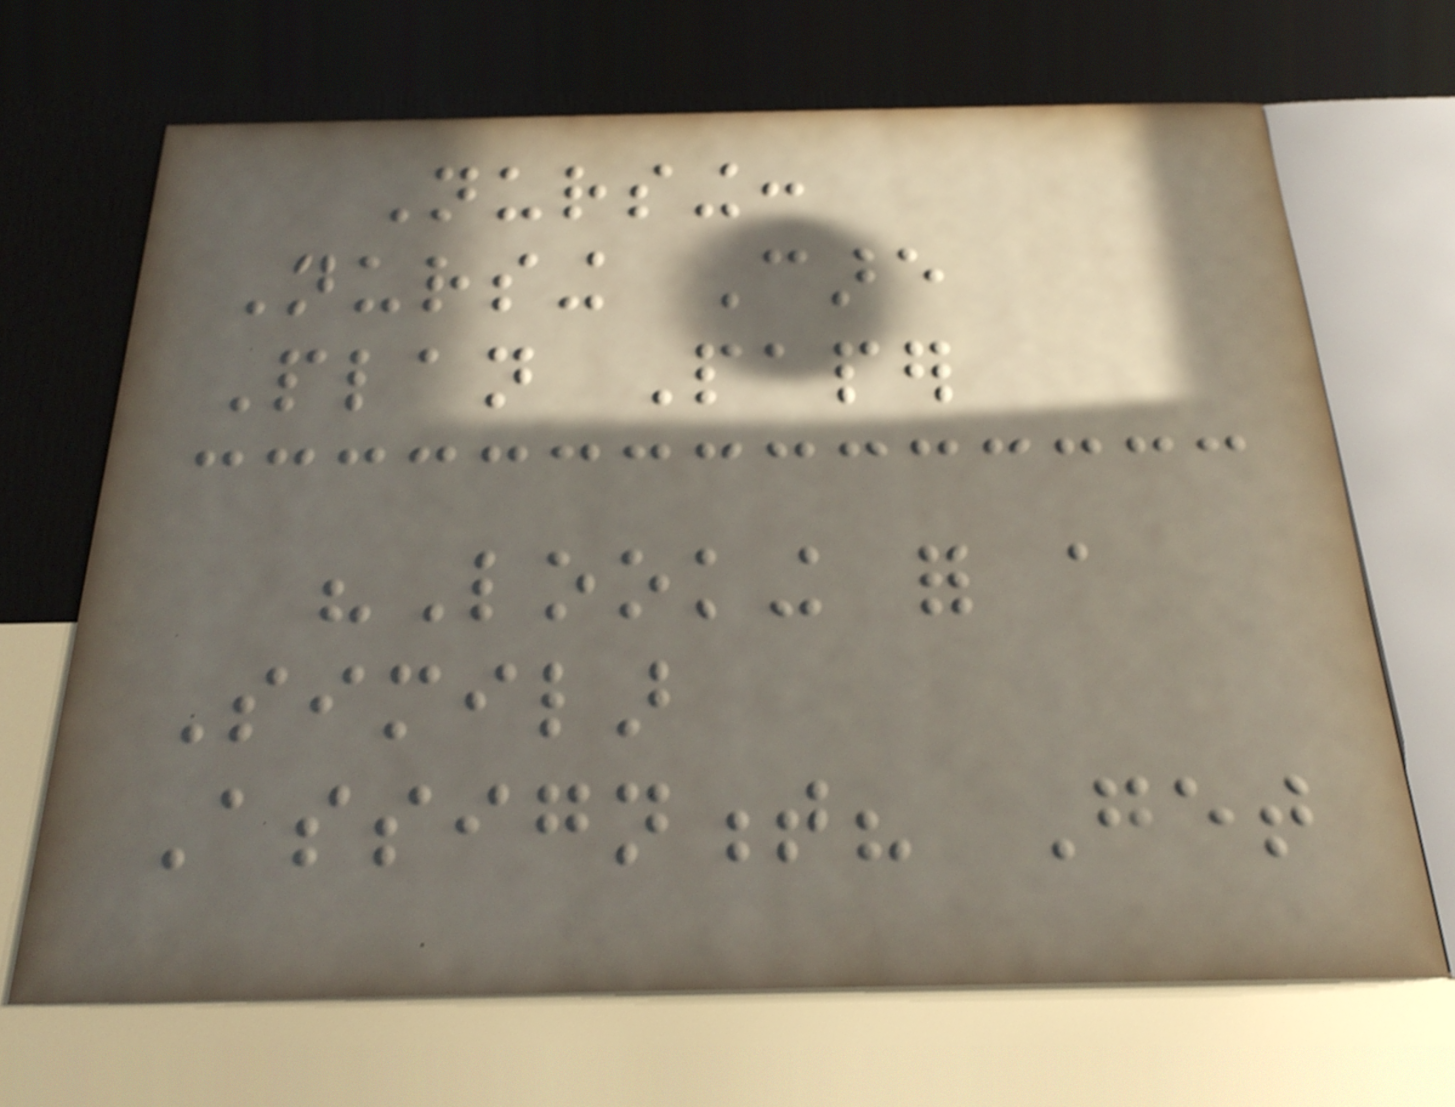Nursing:
Nursing Care
Plan Paper
"Looking for a
Similar
Assignment? Get
